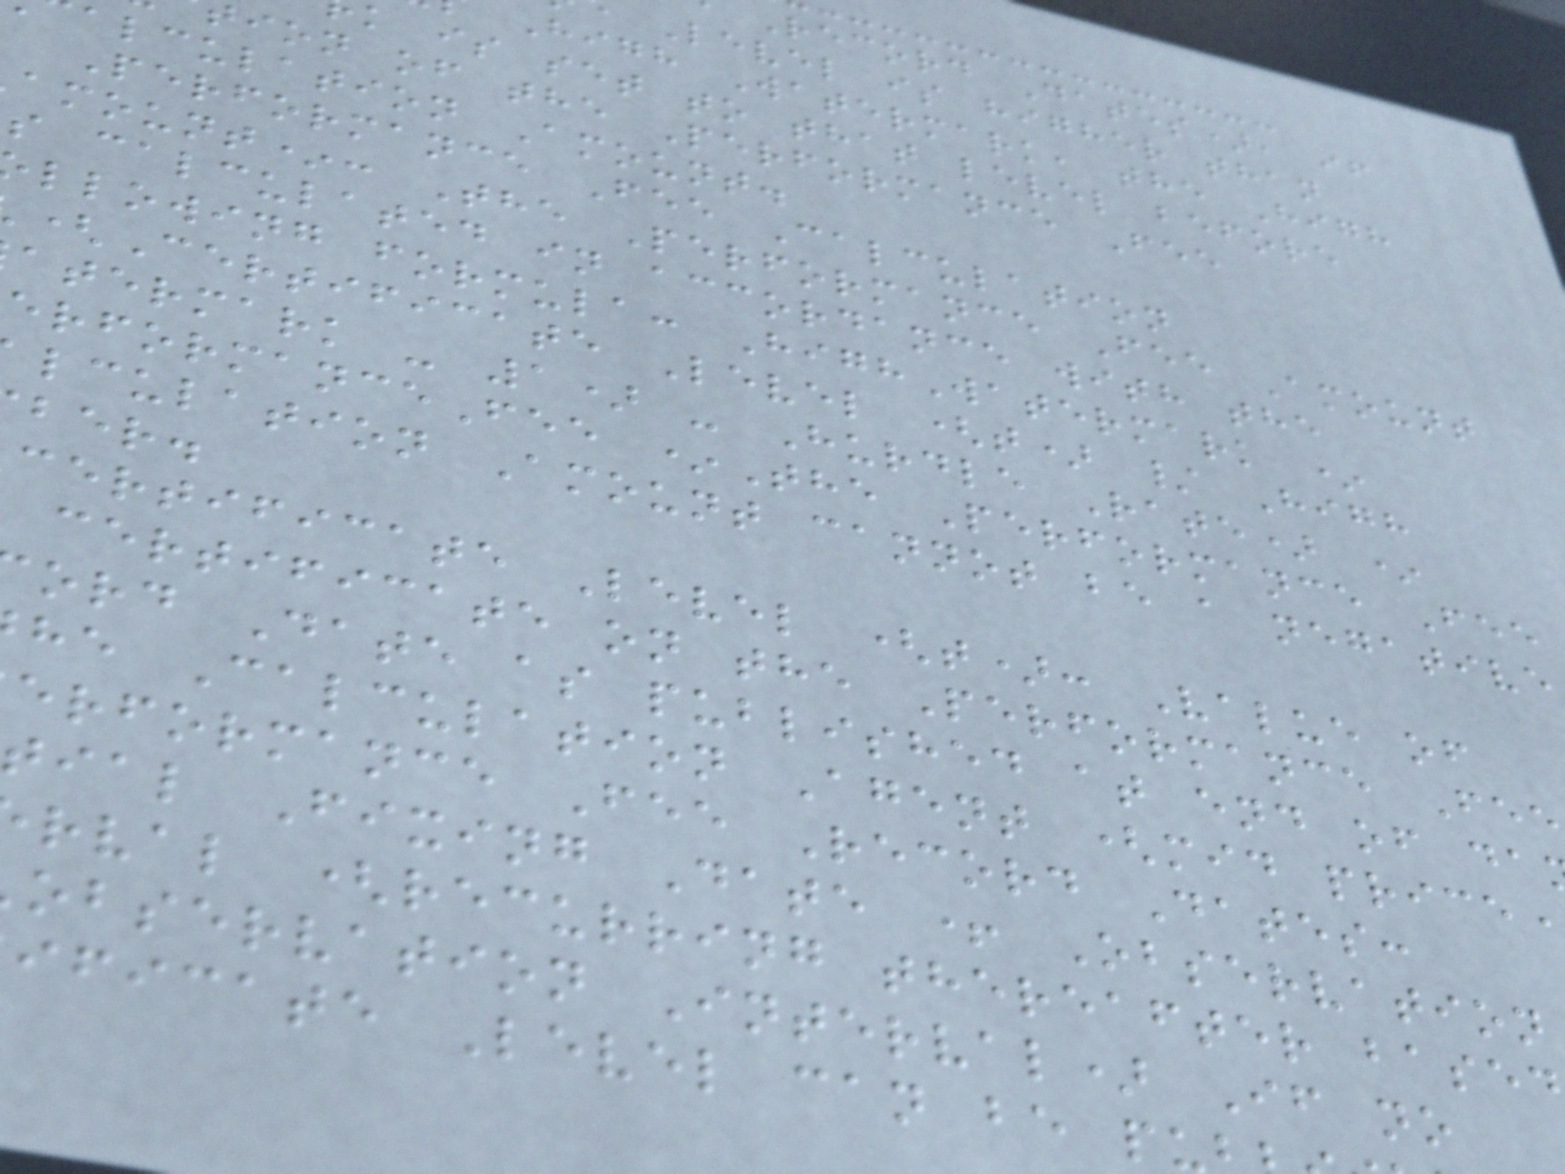Record Dates), if
Level is higher than
High Watermark, the High
k is set to that level before
ion of the Performance Fee
alculation Amount.
Performance Fee Calculation
amount*: The Performance Fee Amount
s calculated in accordance with the
llowing formula: HighWatermark *
(Certificate Level (t) / High
atermark - 1) - Hurdle Rate) *
erformanceFee *The Performance Fee
lculation Amount cannot be a negative
ber.
certificate Level (t): Value of
certificate on the Performance Fee
ord Date as published at end of da
he Calculation Agent (mid price
erformance Fee Record Dates:
tial Fixing Date + Observation
rval (recurring thereafter based
observation Interval) If no
ificate Level can be pu
